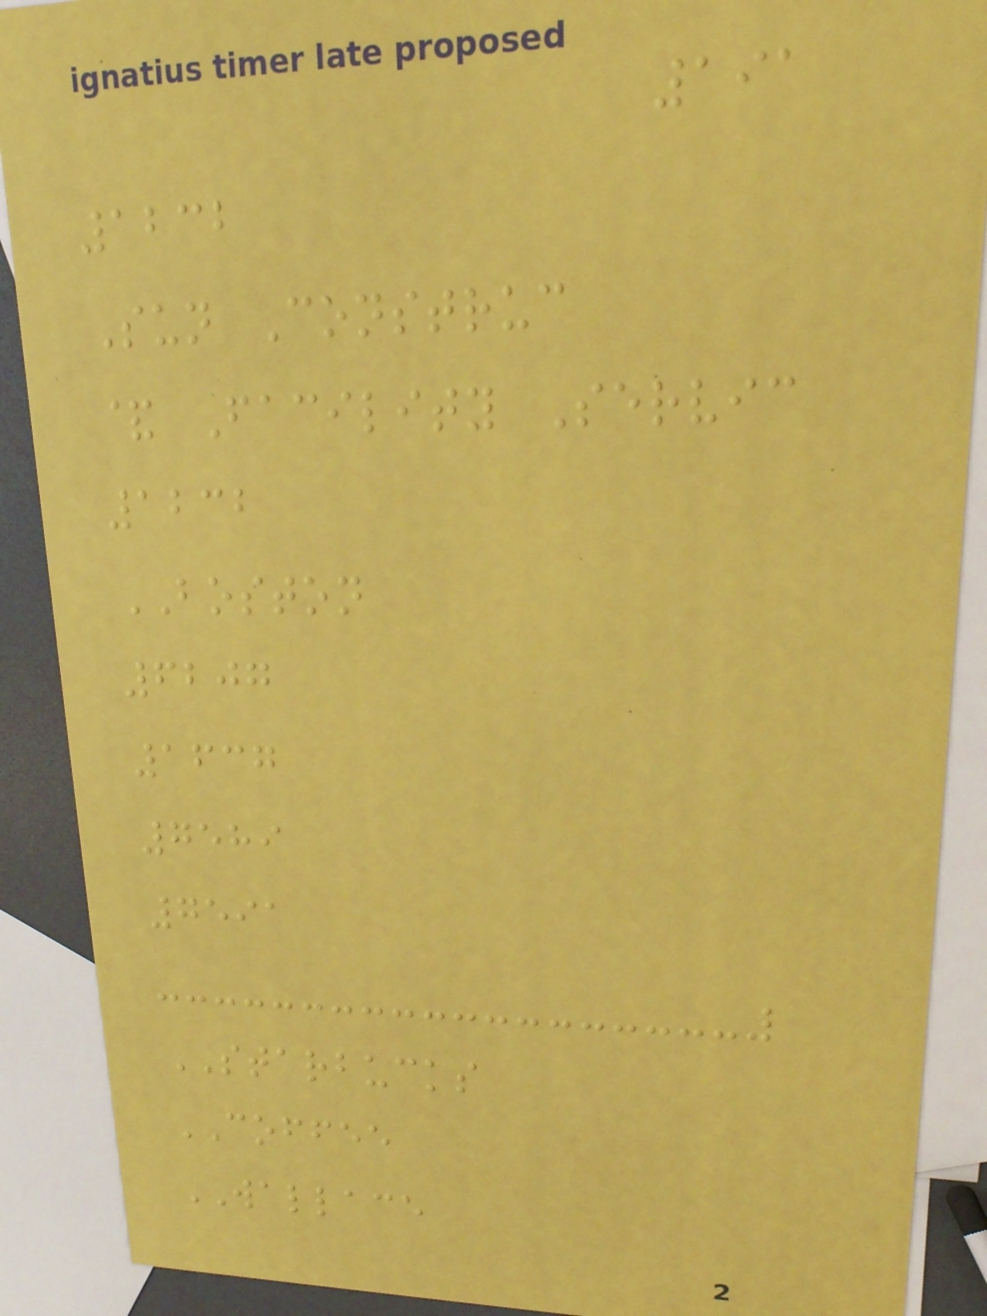191
1232
Sun Construc
& Facility Servic
1232
BOSTON
6207
1637
7589
7591
STARBUCKS
COFFEE
WALLACE
